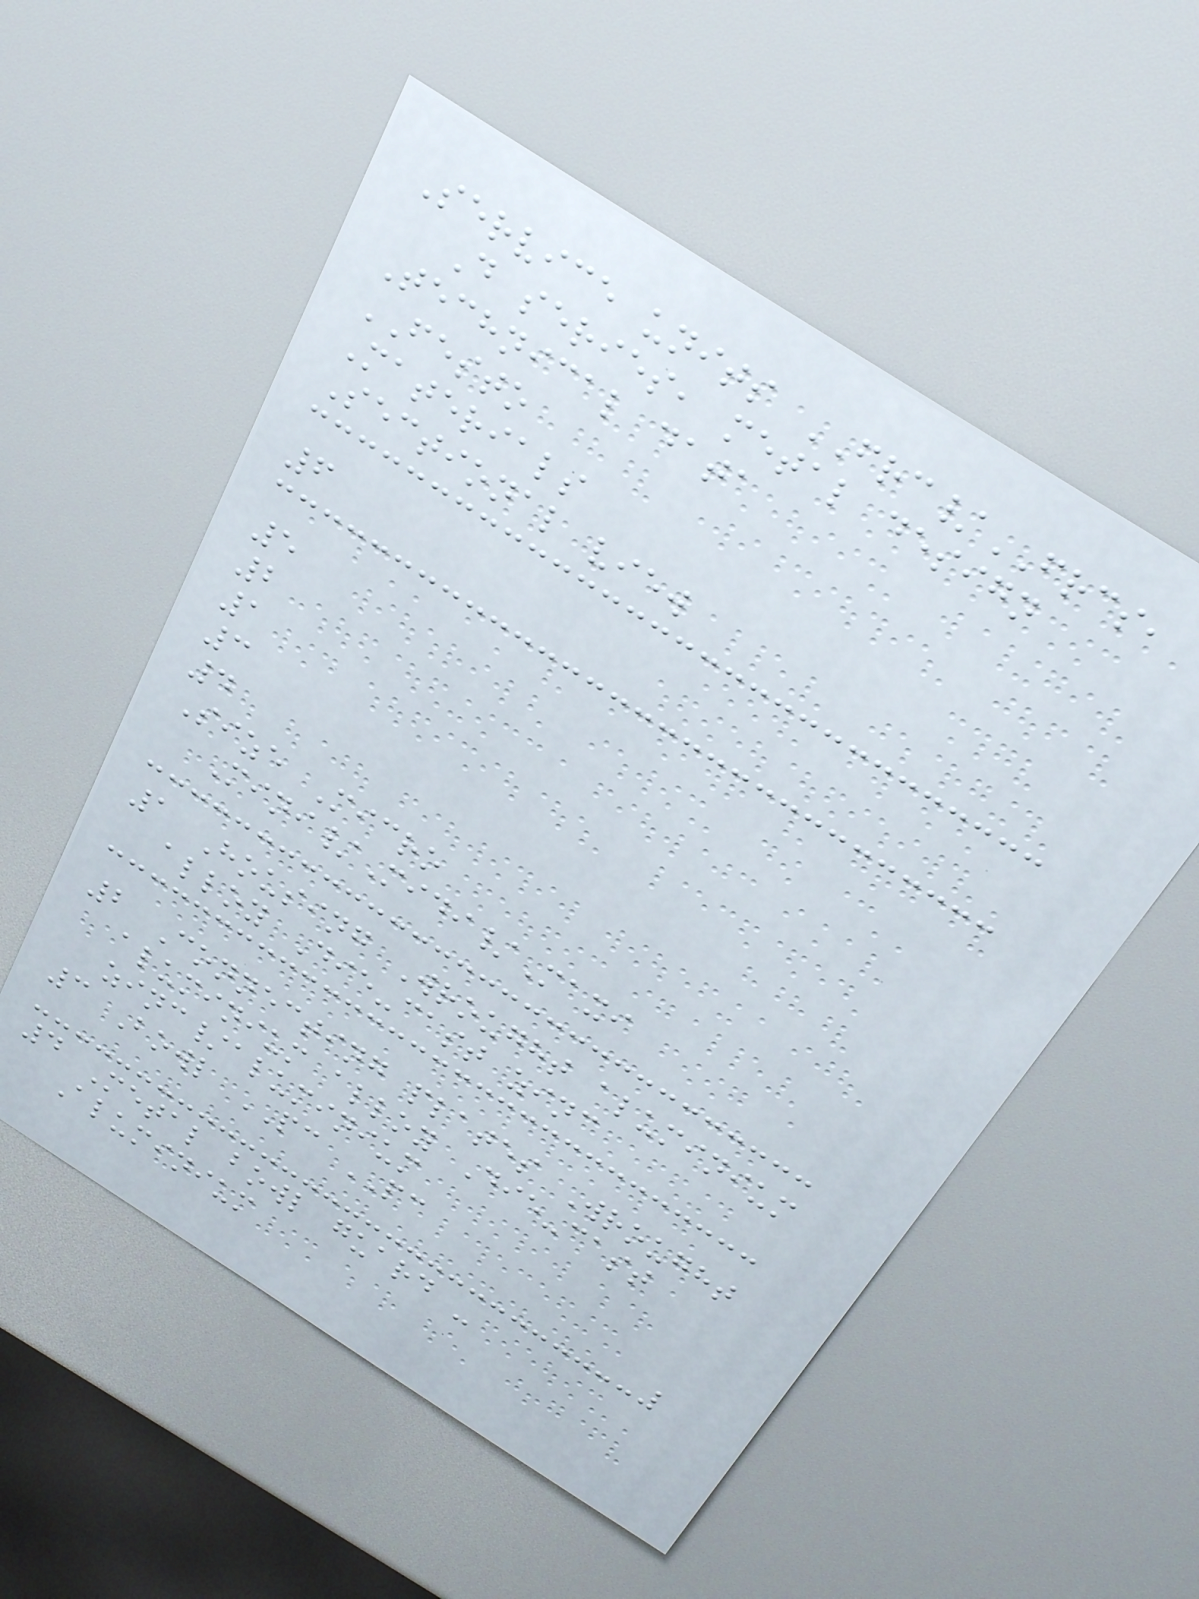Service units FRC/FRCS,
D series, metal design
Technical data
FESTO
Materials
Sectional view
6
5
2
1
3
4
Size Micro
Mini/Midi/Maxi
1 Housing Wrought aluminium
alloy Die-cast zinc
2 Connecting plates Wrought
aluminium alloy Die-cast
zinc/aluminium
3 Bowl PC PC
4 Metal bowl guard -
Aluminium
